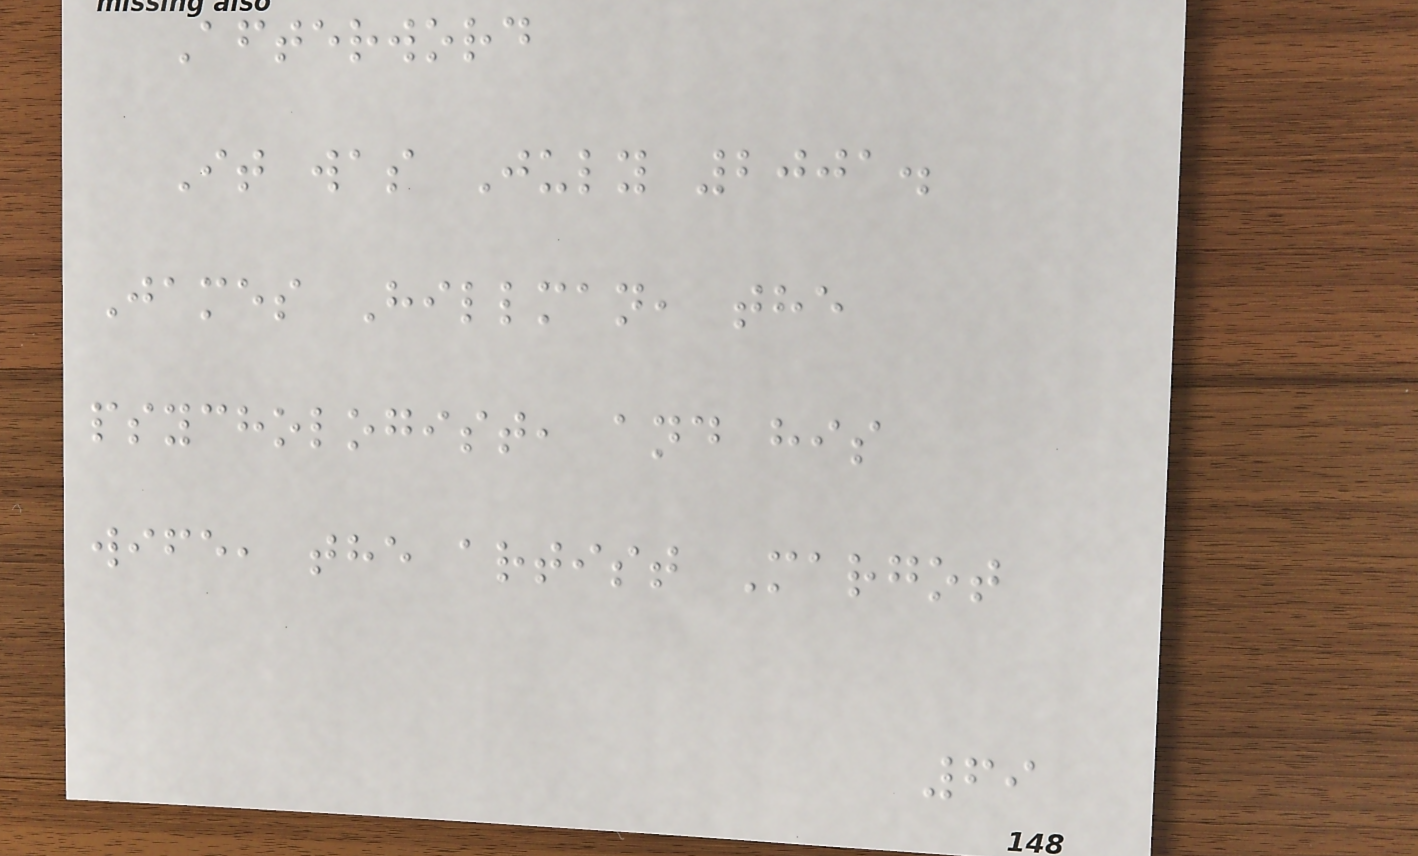Afterword
It was July 2001.
James Hillman, the
psychologist, and his
wife, the artist Margot
69
